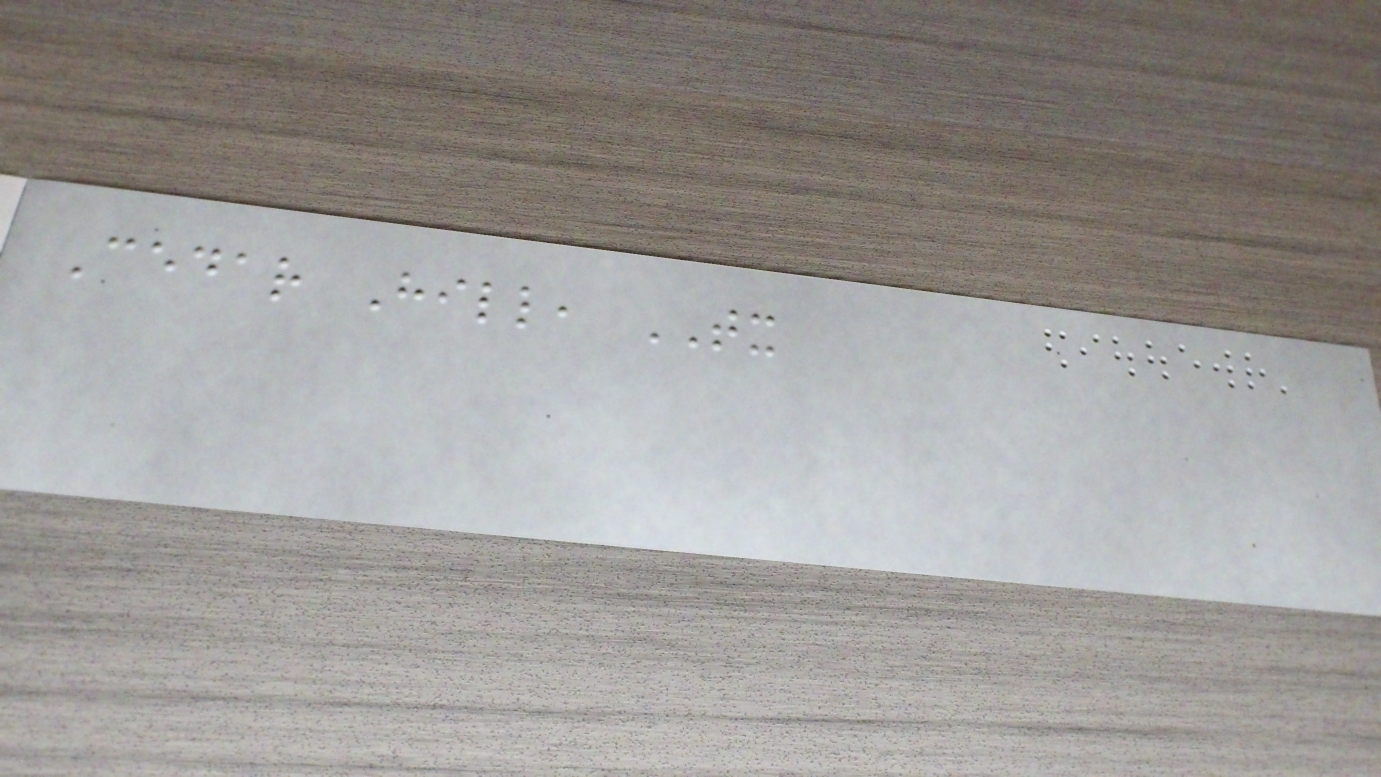Cedar Hill, TX
